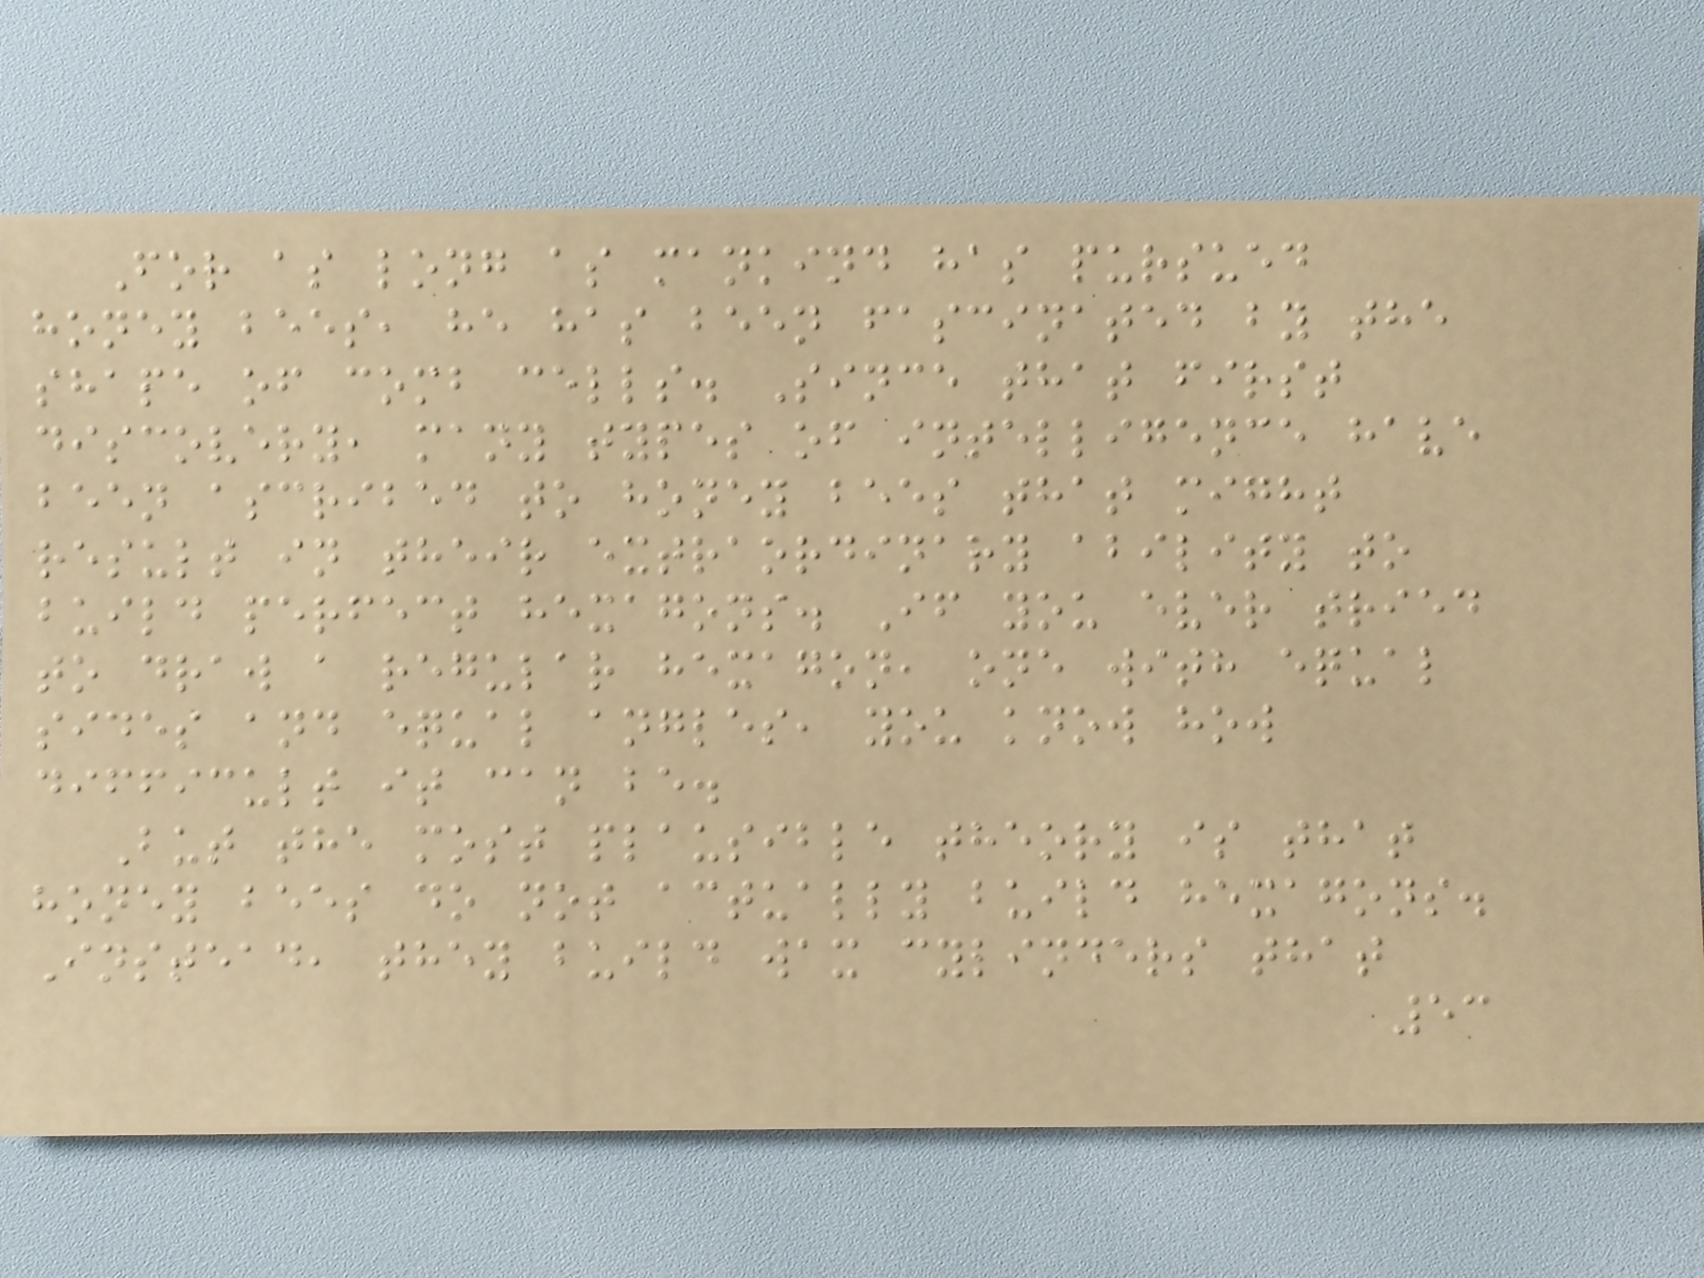For as long as mankind has pursued
honey bees, he has been fascinated by the
shape of comb cells. Since that first
discovery, many types of intelligence have
been ascribed to honey bees that might
result in their extraordinary ability to
build perfect hexagons. If you ever tried
to draw a regular hexagon, one with equal
sides and equal angles, you know how
difficult it can be.
But the most plausible theory is that
honey bees do not actually build hexagons.
Instead, they build wax cylinders that
53
